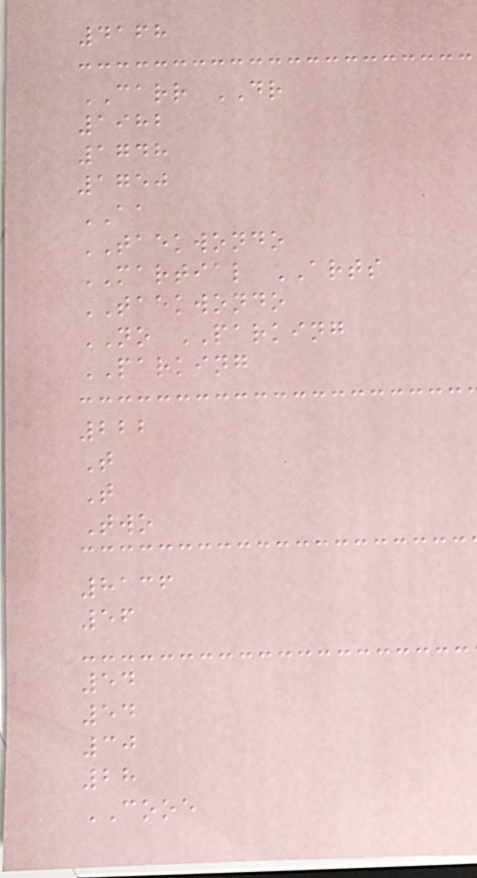4168
CARR DR
1982
1748
1750
AA
TAEKWONDO
MARTIAL ARTS
TAEKWONDO
NO PARKING
PARKING
222
T
T
Two
8136
56
54
54
30
28
COOE
